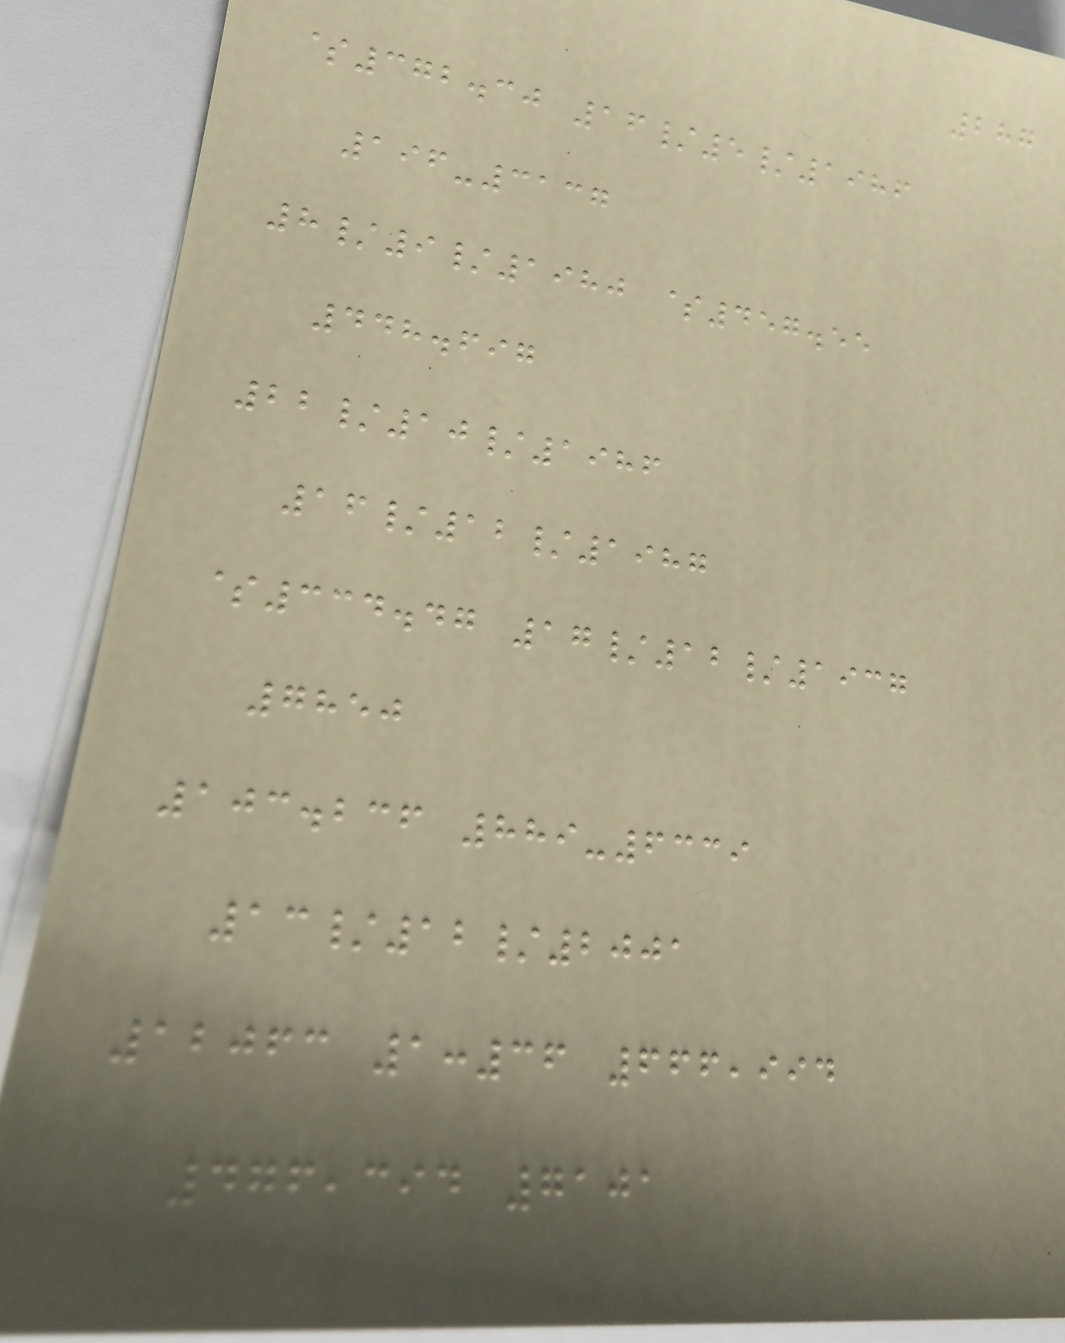287
$372.30 16/5/1986
196-3137
8/9/1980 $457.55
448.697
22/10/1986
16/12/1987
$334.47 17/12/1937
7850
103.236 889-6339
13/12/2001
12063 1:36 666,994
476,394 7101
